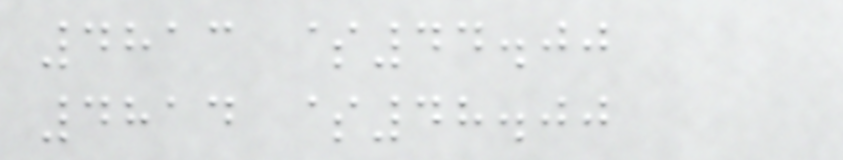4813 $44.00
4814 $48.00
